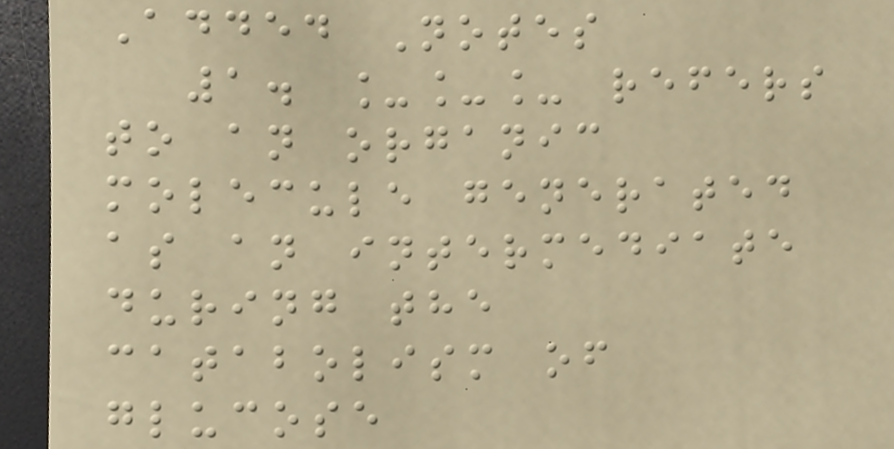Added Notes
1. ___ refers
to an organic
molecule generated
as an intermediate
during the
catabolism of
glucose
